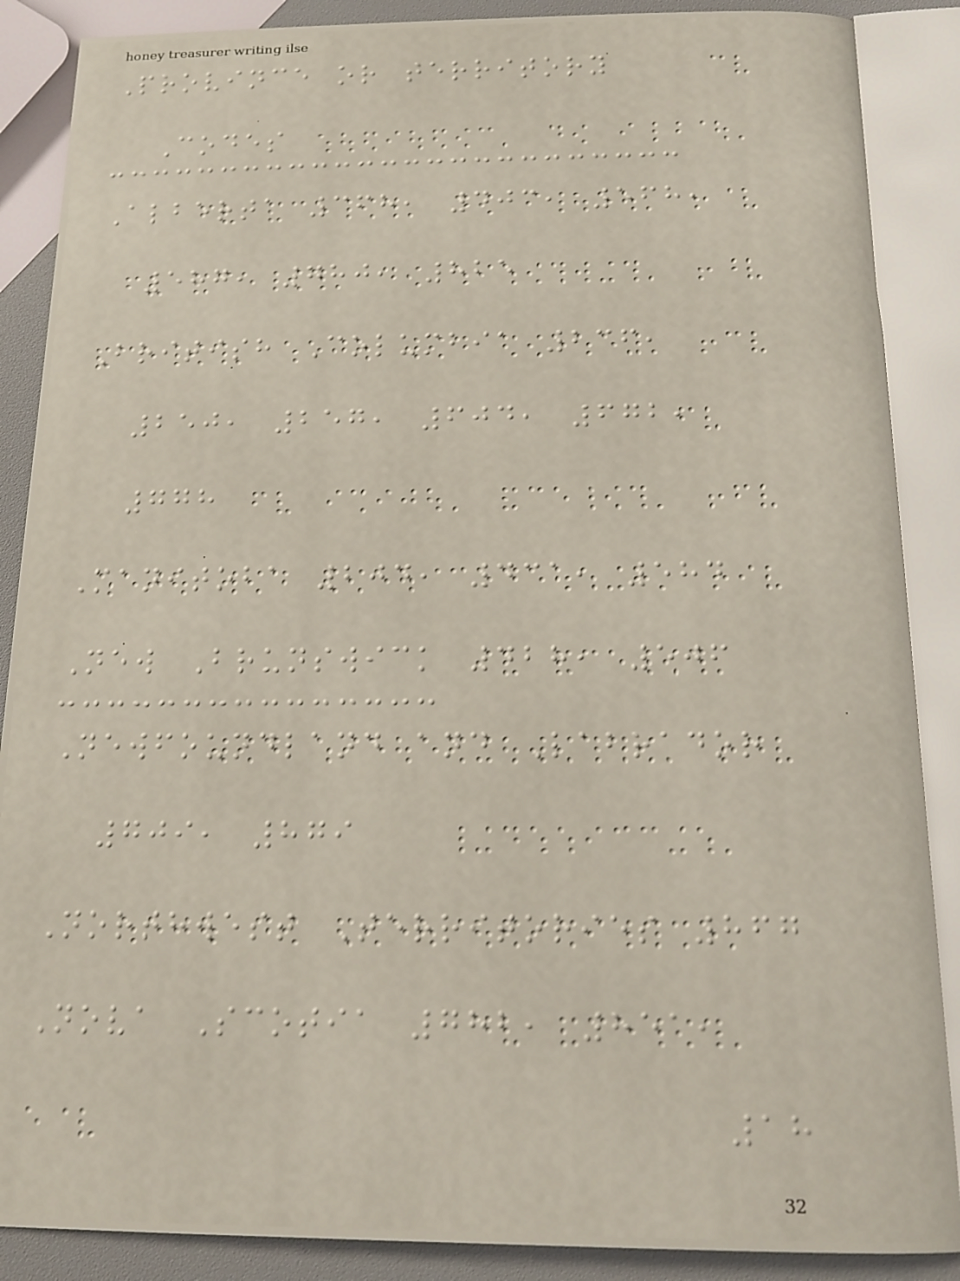Province or territory
Codes
Alberta 368, 403, 568,
587, 780, 825
British Columbia 236,
250, 257, 604, 672,
778
Manitoba 204, 431, 584
New Brunswick 428, 506
Newfoundland and Labrador
709, 879
Northwest Territories 867
Nova Scotia 782, 851,
18
